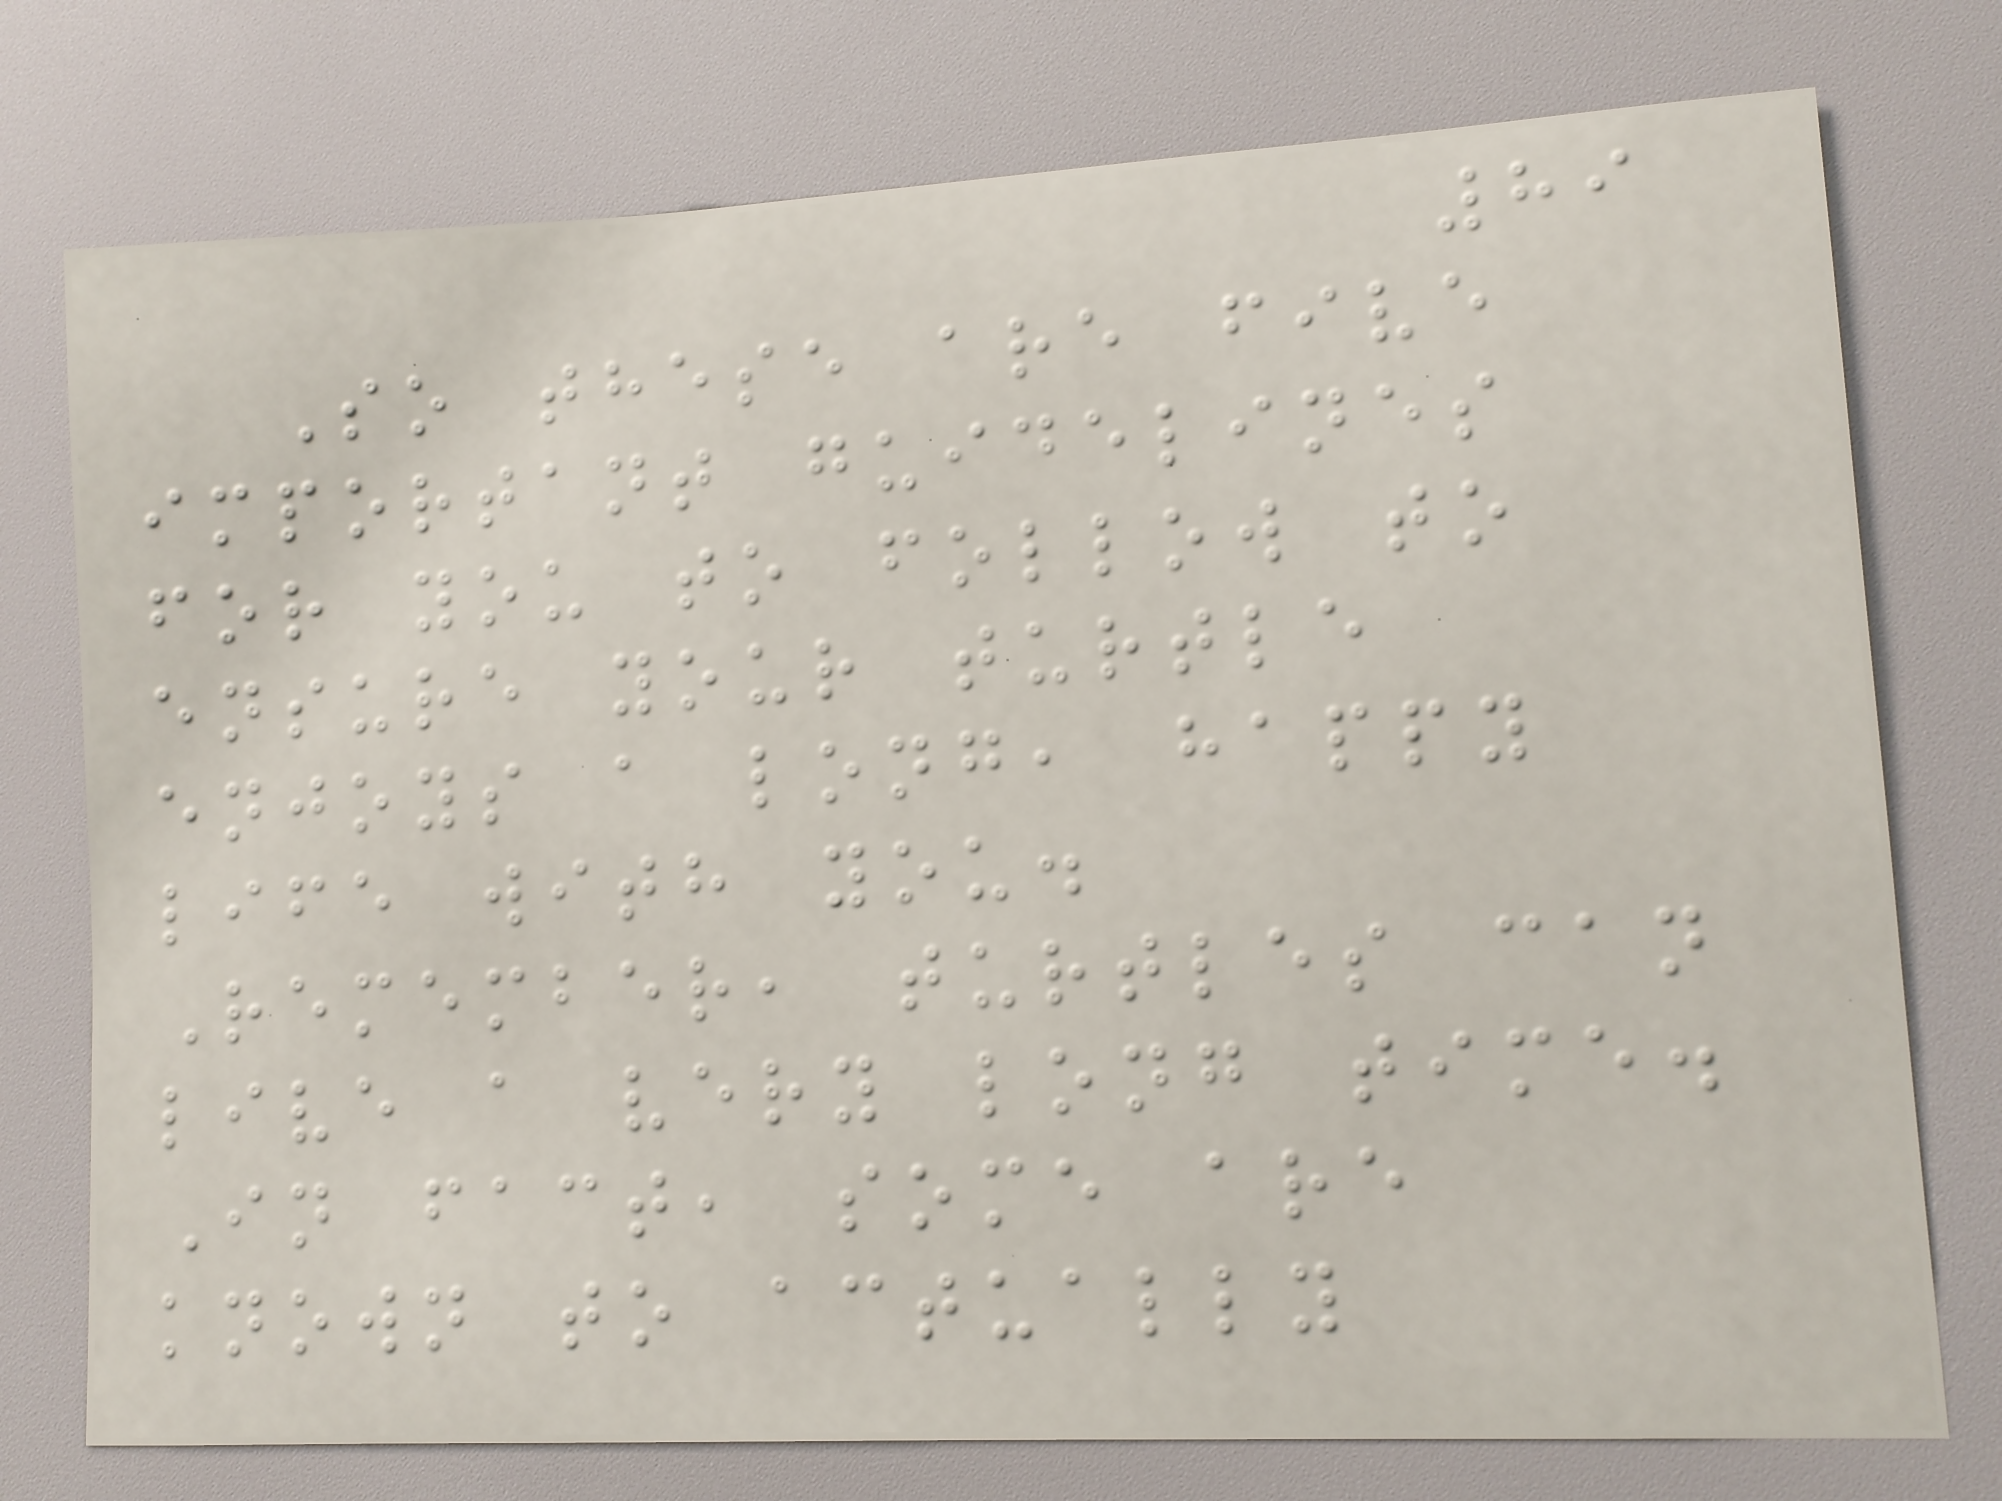89
So these are five
important guidelines
for you to follow to
ensure your turtle
enjoys a long, happy
life with you.
Remember, turtles can
live a very long time.
In fact, some are
known to actually
